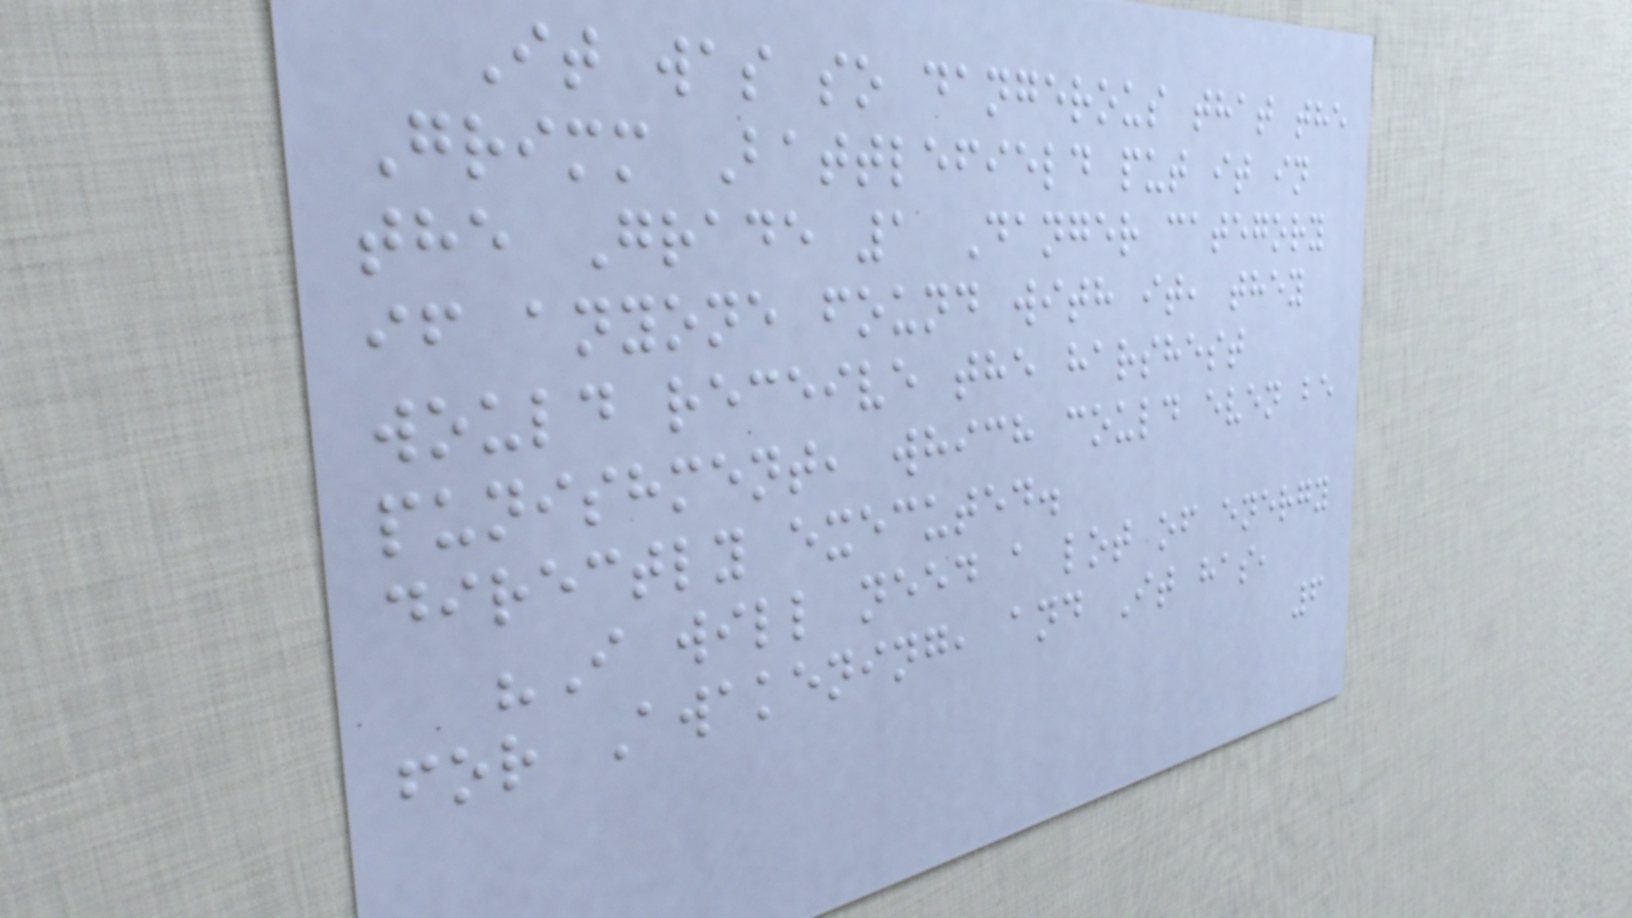It was so dangerous that the
Grimm Battlefield put it in
the Grade 1 Danger category
if anyone found with it, they
would receive the harshest
punishment, which could even be
directly executed.
"I will need a lot of energy
for Awakening, and It has,
6
